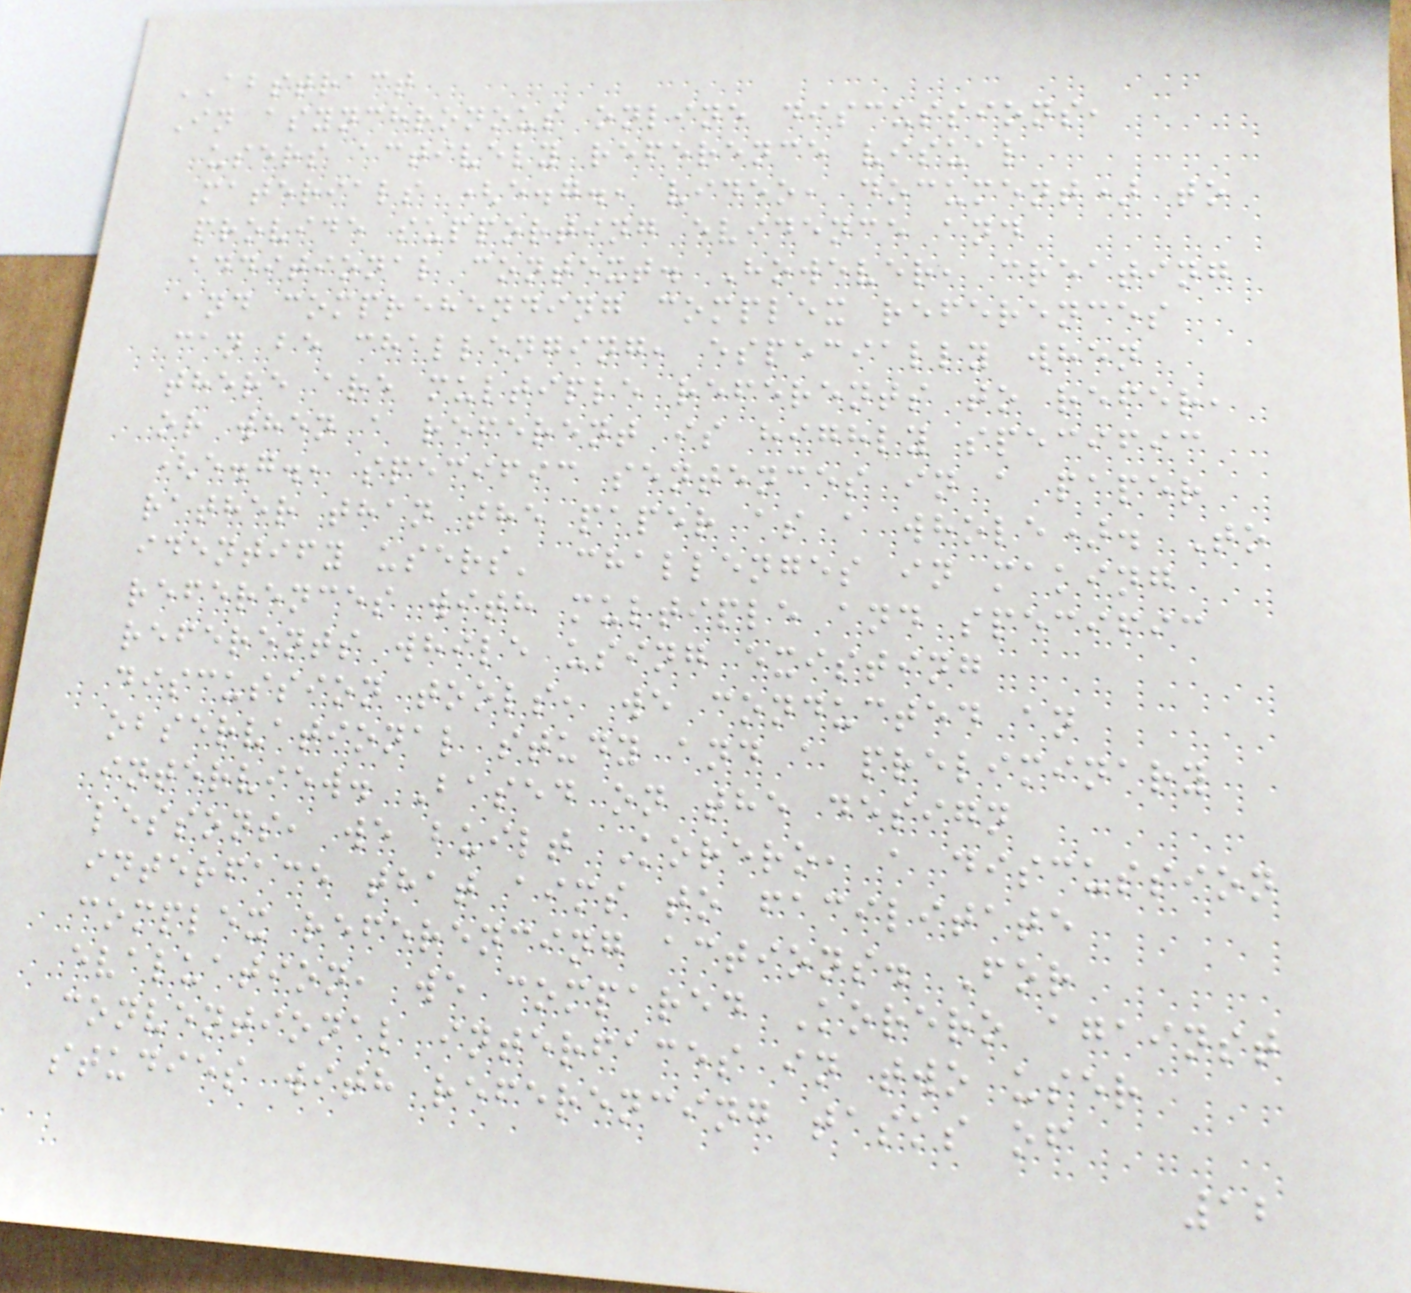ABSTRACT
In asynchronous online discussions,
users actively reference visual
materials (e.g., video, document) to
provide supporting evidence and
additional context. However, creating
and comprehending complex references
can be challenging, especially when
there are multiple referents to refer,
or when a referent is highly specific
(e.g., specific sentences in a paper
rather than the paper as a whole). To
identify users' challenges in making
references with multiple and specific
referents while using existing
discussion tools, we conducted an
observational study and a preliminary
interview. Based on the design
lessons, we built Korero, a discussion
interface that aims to facilitate
complex referencing actions. For
evaluation, we compared Korero against
conventional interfaces in two user
studies with referencing tasks of
12
